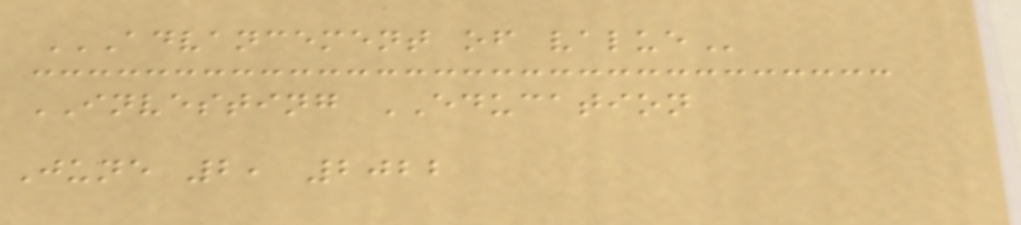ADVANCEMENT OF VALUE
INVESTING EDUCATION
June 2, 2022
